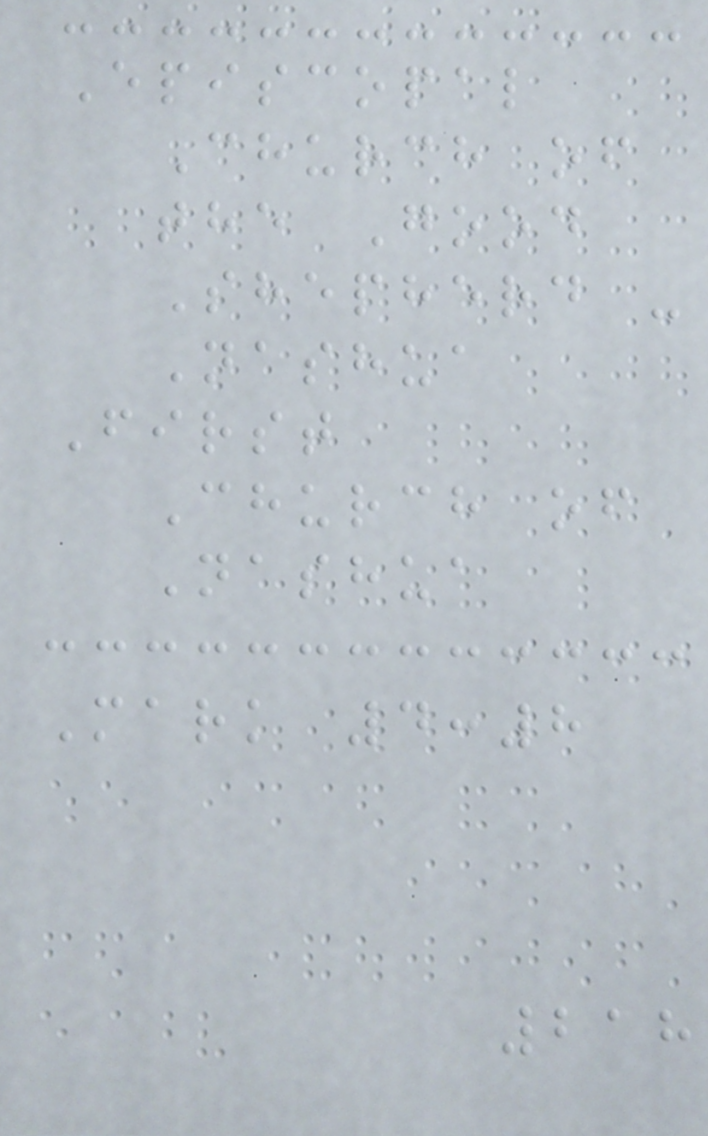Episcopal
Church of
the Good
Shepherd -
Nashua
First
Church of
Nashua
Mark 4:8
218
